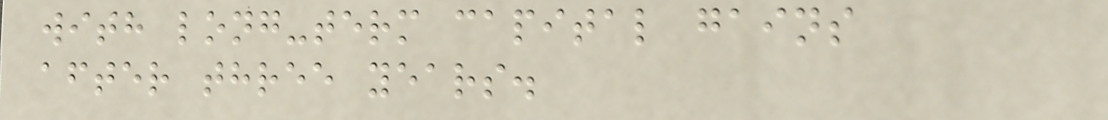with long-term capital gains
after three years.
